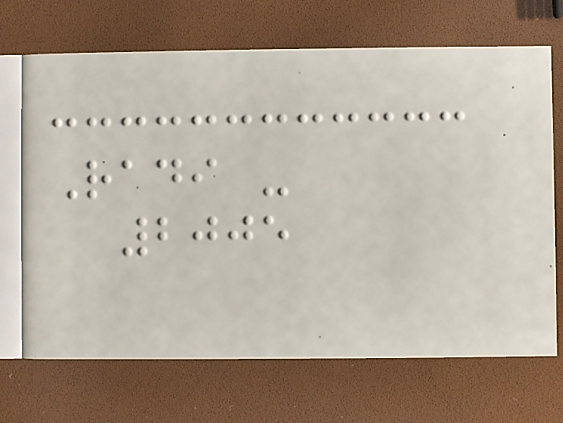Radi -
2005
